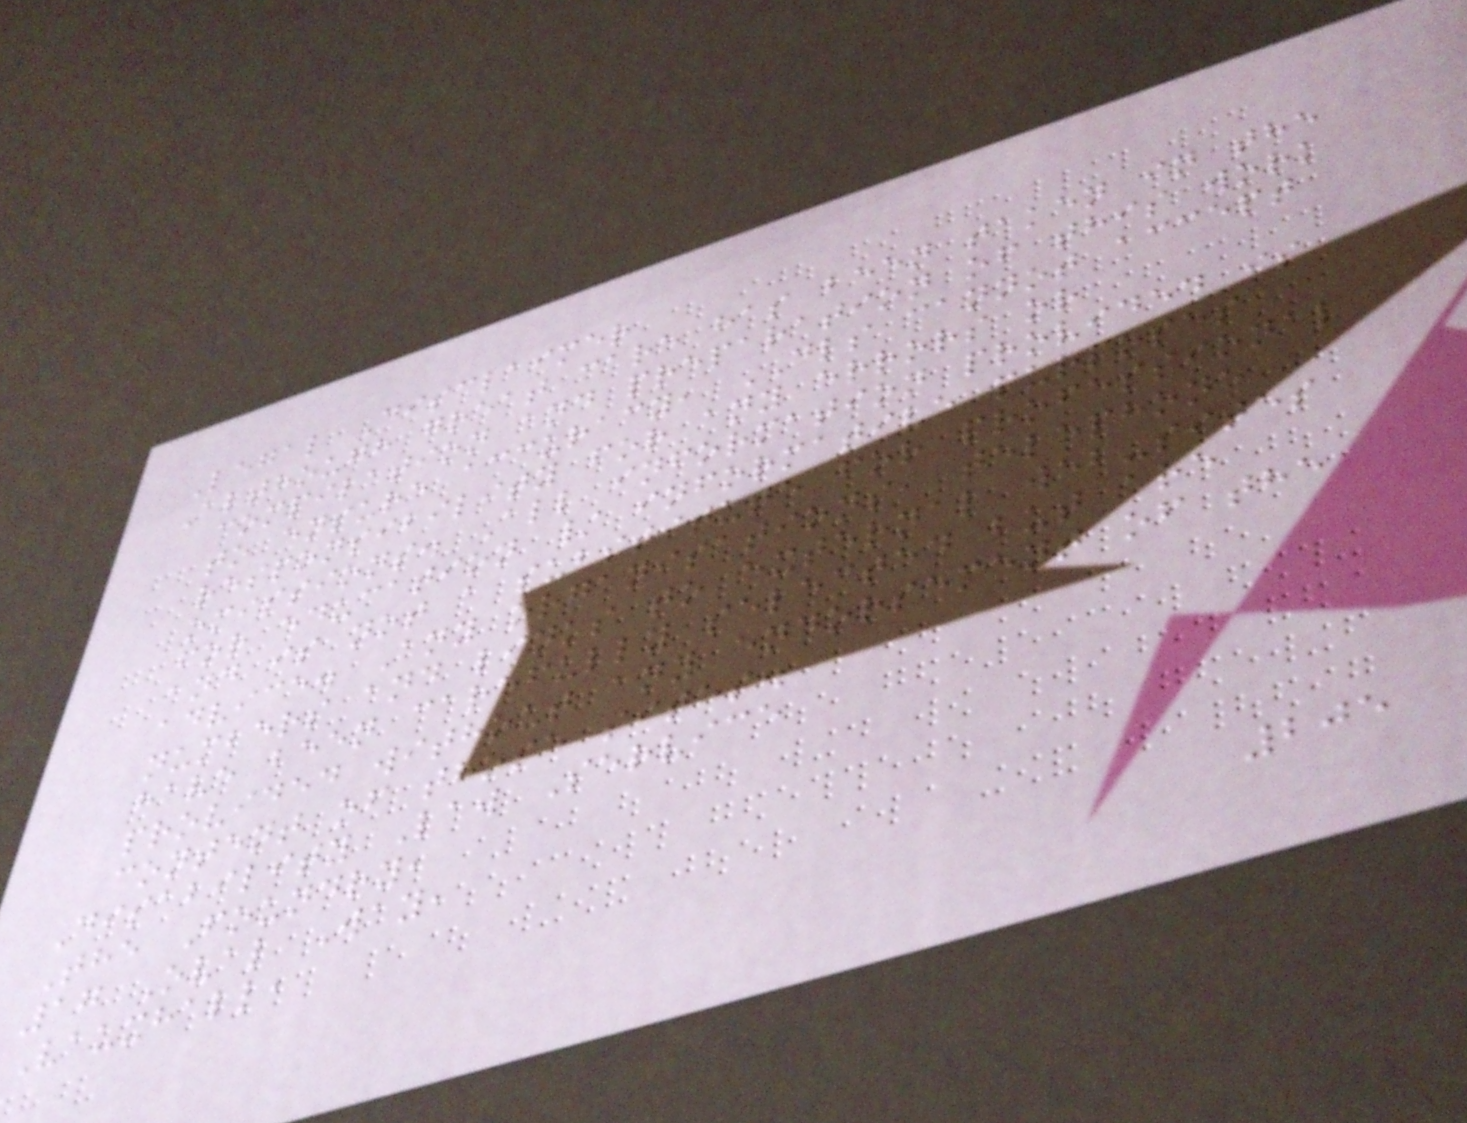Legal Disclaimer
Although great care has been taken in the
compilation and preparation of this work
to ensure accuracy, DLS cannot accept
responsibility for any errors or
omissions. All information provided is
for education / informative purposes
and is not a substitute for professional
advice. Any organisations, telephone
numbers and links to external web-sites
have been carefully selected but are
provided without any endorsement of the
content of those sites.
Disability Law Service
The Foundry,
17 Oval Way,
Vauxhall,
205
